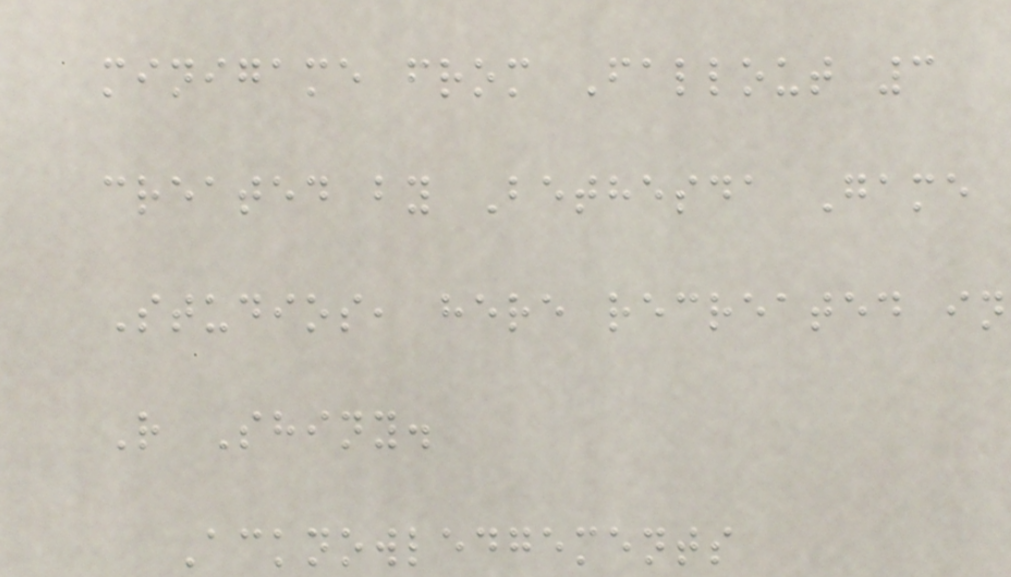minigame from Fallout 3
created by Bethesda Game
Studios, here recreated in
R Shiny.
Acknowledgements
